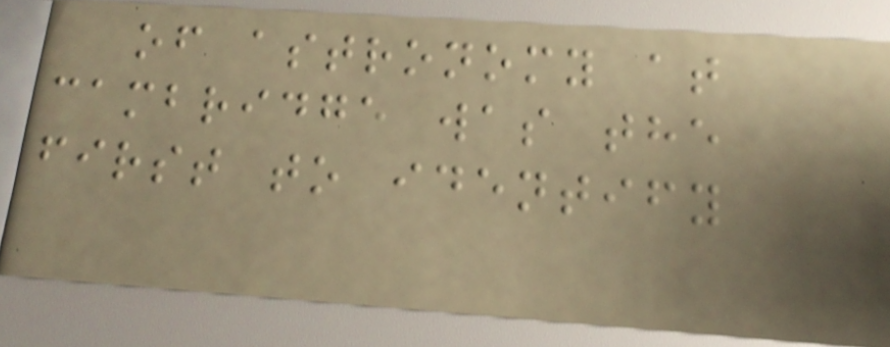of astronomy at
cambridge was the
first to identify
